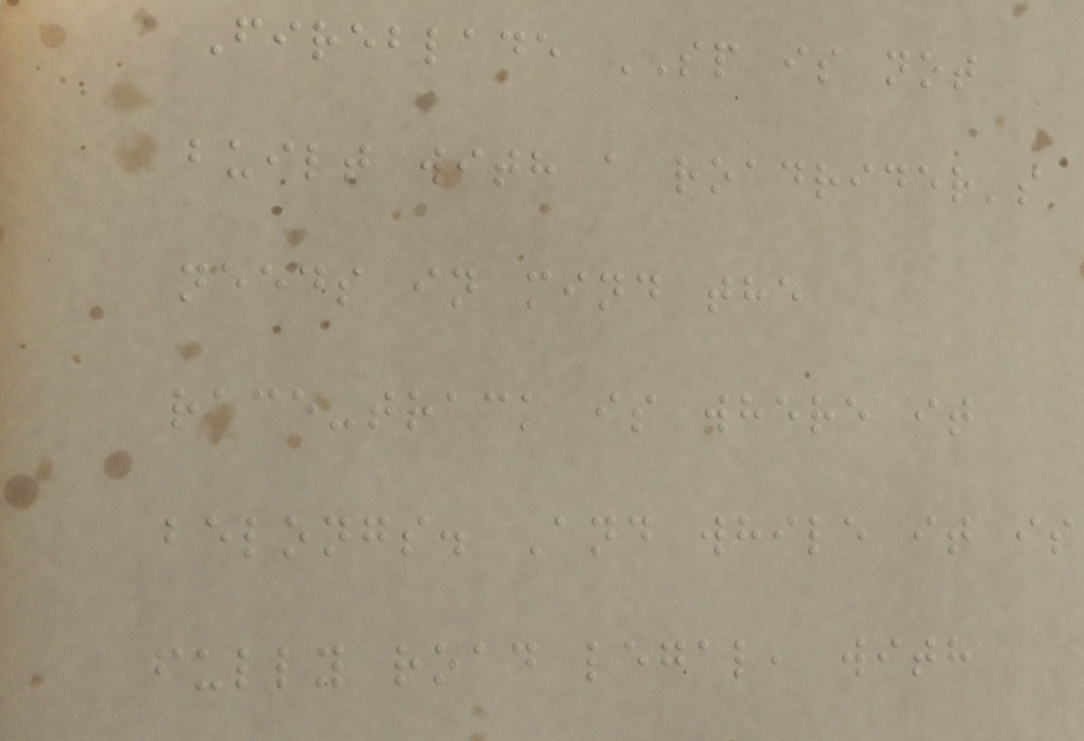Fireblade SP is not
built with a roadrider's
needs in mind the
race-track is where it
belongs. And while it is
fully road legal, with
